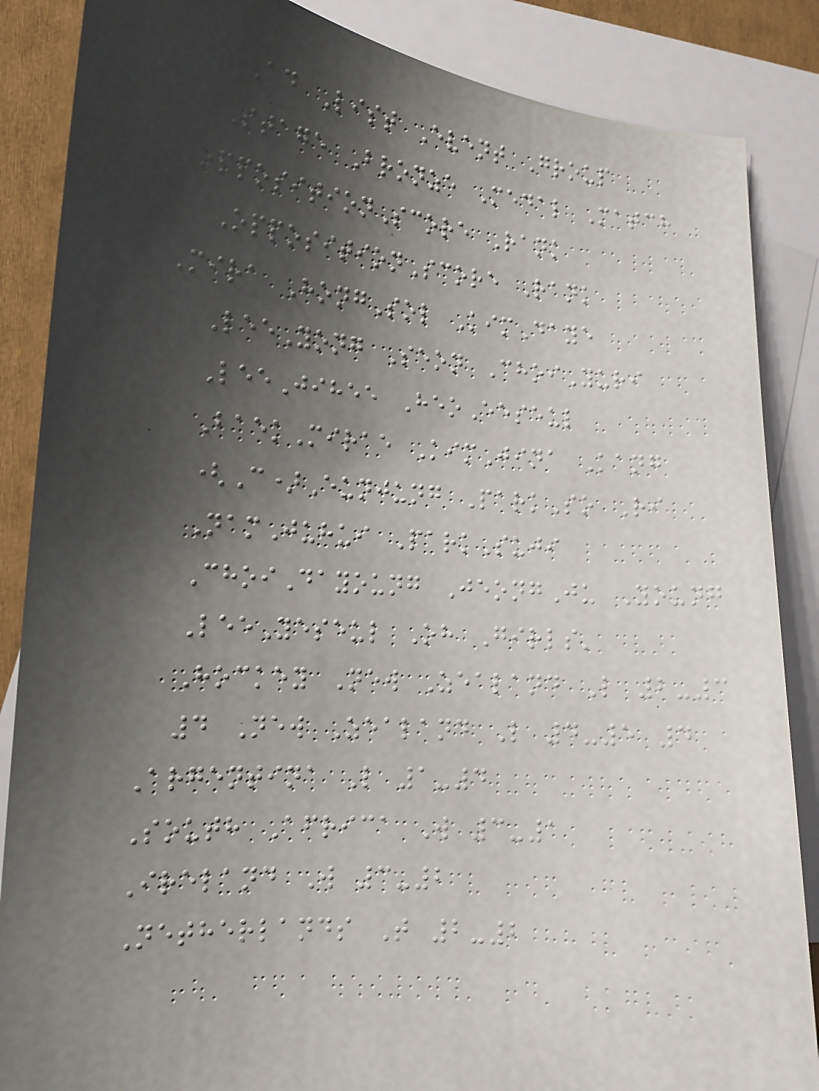Squad List Event Group
Stage Bronze Medal Match
OppositionScore Rank
OppositionScore Rank
Mira HongSol KimDaye
LeeYong Seon ChoiYuri
LeeJihee HeoEeseul
BaekMirae KimJina Kang
(C)Eunjung ParkSo Ri
NamJuhui ParkSuji
ChoiDayoung JeongJu Young
LeeYeseul Oh Girls'
Hockey New Zealand L 2-3
4 New Zealand L 4-5 4
Argentina L 1-4
South Africa W 3-1
Ireland W 3-2
Netherlands T 2-2
